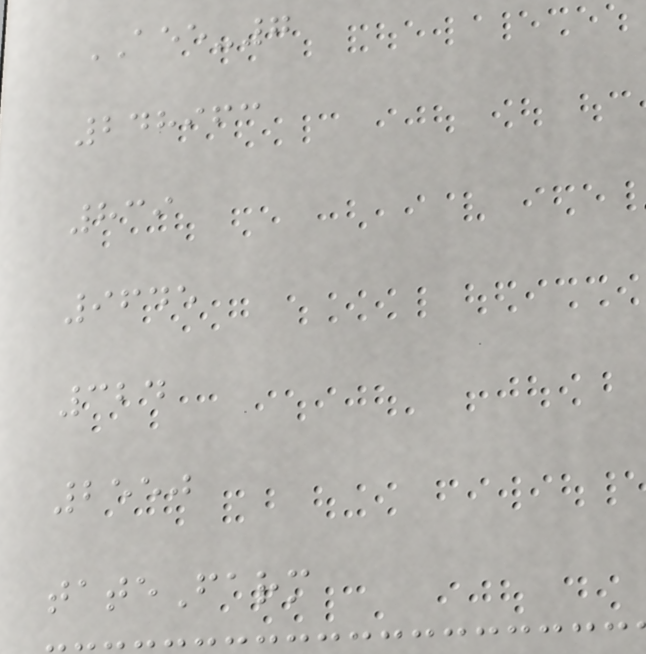AEE-7
248963
839
9645
324
2550
tateFarm
